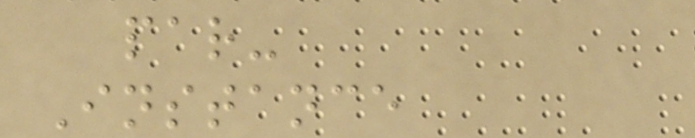par-
Instance
